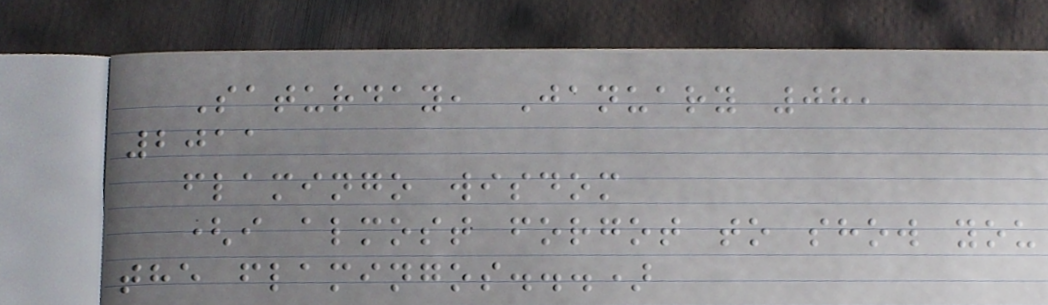Saturday, January 08,
2011
flamingo wisdom
(i almost forgot to show you
the flamingos...)
